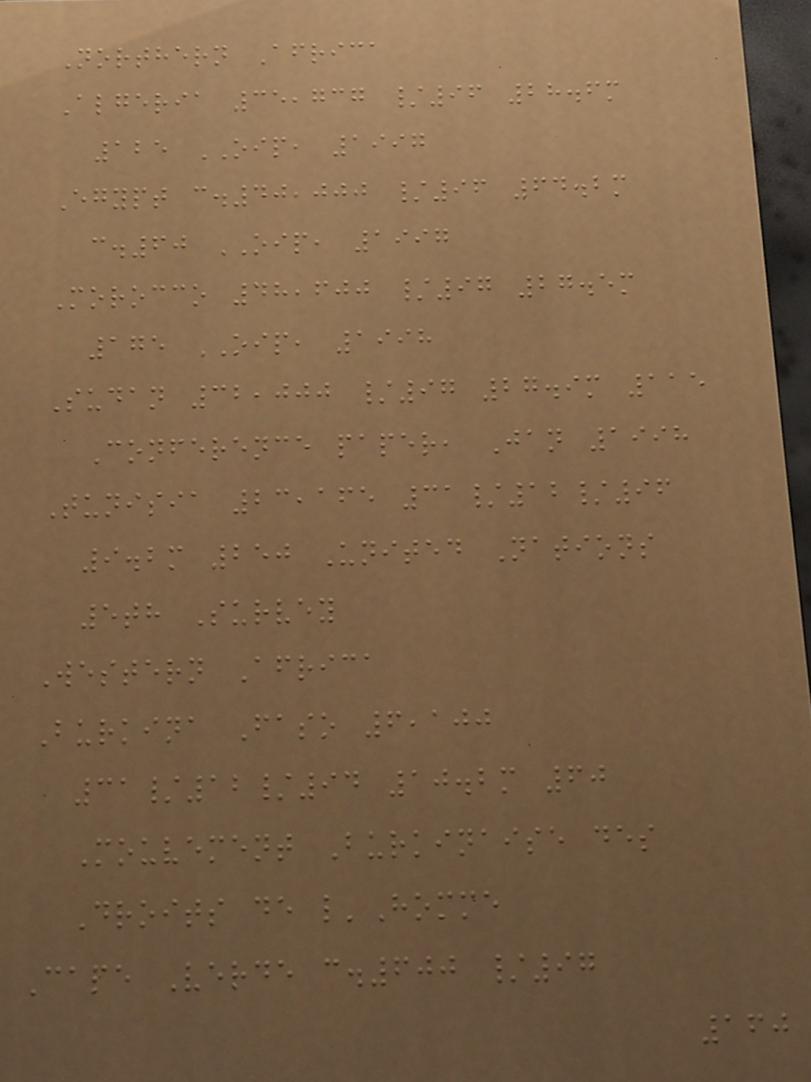Northern Africa
Algeria 35,737 /96 28.6m
125 OIP, 1997
Egypt c.40,000 /96 64.2m
c.60 OIP, 1997
Morocco 48,600 /97 27.5m
175 OIP, 1998
Sudan 32,000 /97 27.9m 115
Conference paper, Jan 1998
Tunisia 23,165 31/12/96
9.2m 250 United Nations
5th Survey
Western Africa
Burkina Faso 6,100
31/12/94 10.2m 60
Mouvement Burkinaise des
Droits de l'Homme
Cape Verde c.600 /97
160
